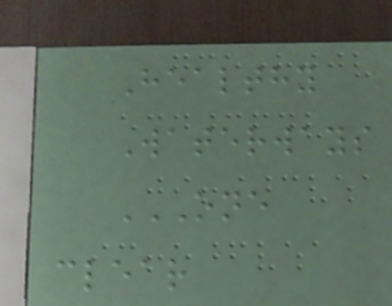Healthy
Waterways
ONE
CLEAR
